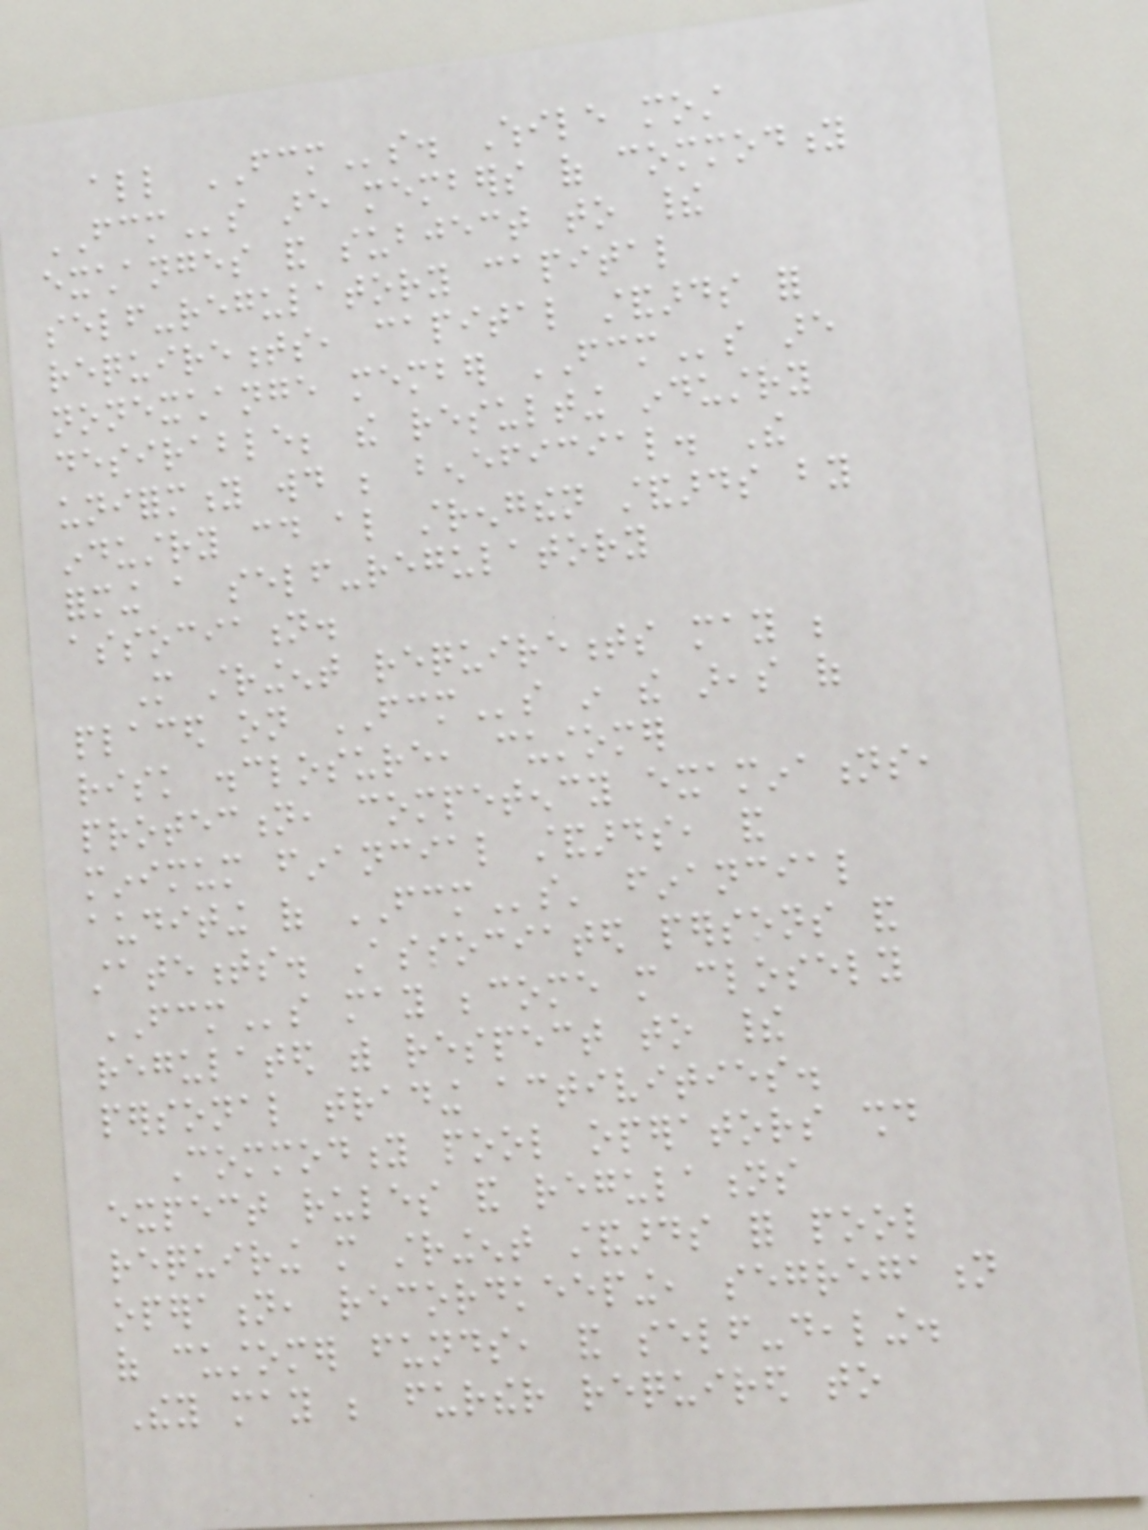all FCMs. While most
FCMs are members of commodity
exchanges and subject to their
self-regulatory capital
requirements, capital standards for
nonexchange member FCMs are
desirable; the resulting industry
uniformity would be beneficial. The
industry could also strengthen standards by
forming a self-regulatory
association.
More stringent requirements may be
placed on FCMs in the areas of
risk disclosure, customer
protection, competency examinations,
minimum financial standards, and
auditing of FCMs' financial
statements. Associated persons and
FCMs may become more closely
regulated with respect to their
personal trading activities.
Commodity pool operators should
expect rules and regulations
requiring more stringent standards for pool
operation, recordkeeping, segregation
of customer funds, and self-dealing.
They may be further required to
